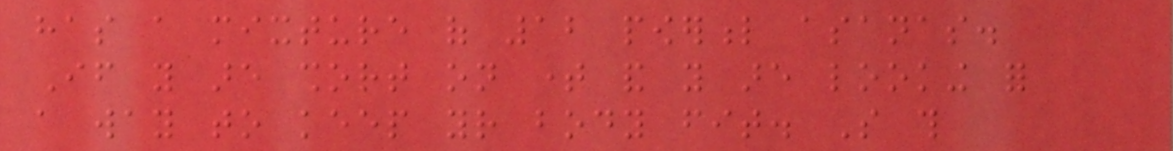has a mixture of 12 powerful asanas.
If you are short on time and you are looking for
a way to keep your body fit. So this
